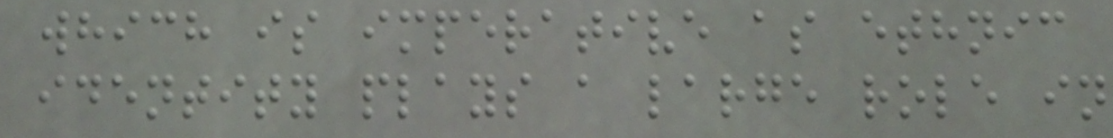which is imperative as ethnic
identity plays a large role in
